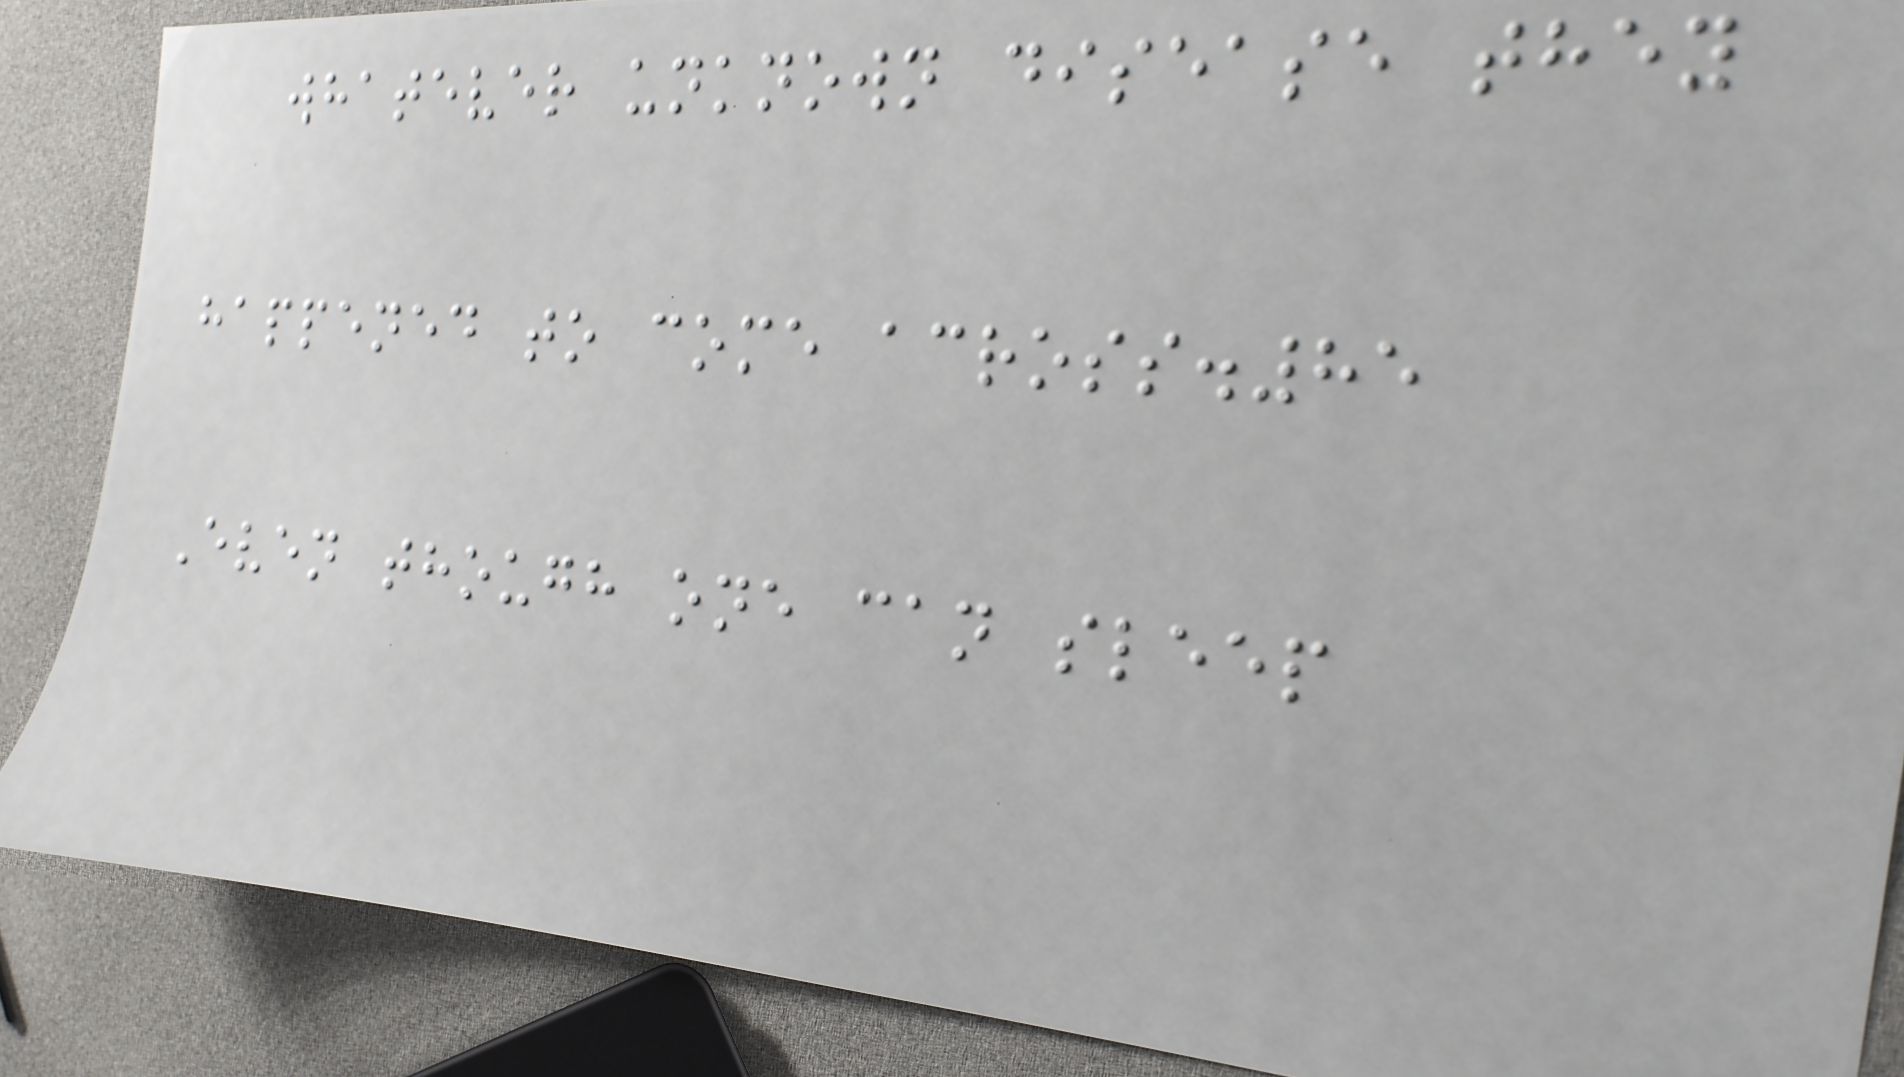whatever unknown disease they
happened to come across.85
Even though one can sleep
